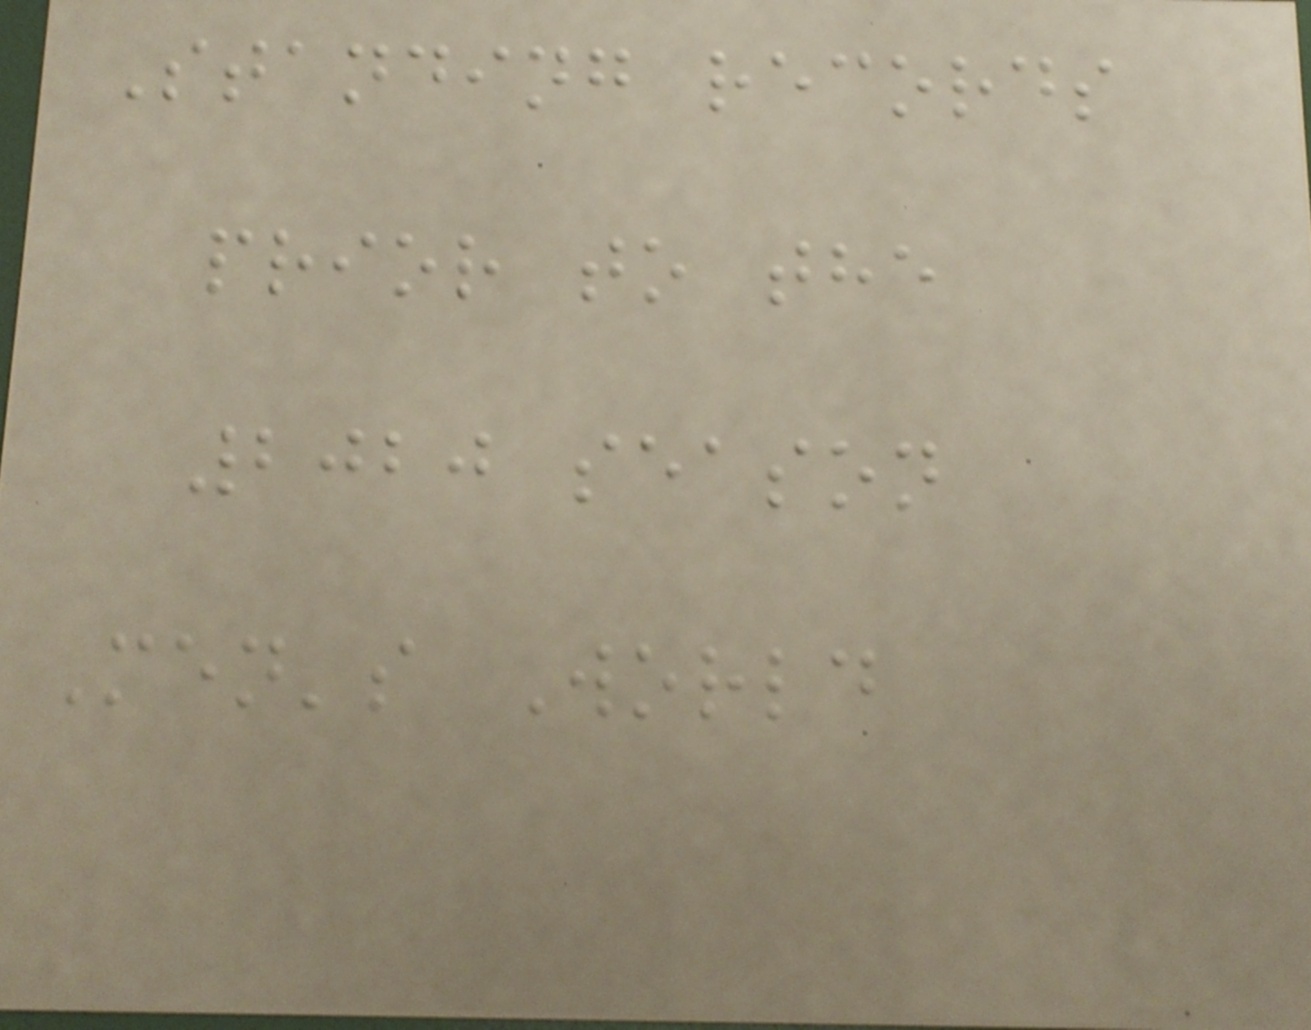Standing records
prior to the
2020 season
Men's World
